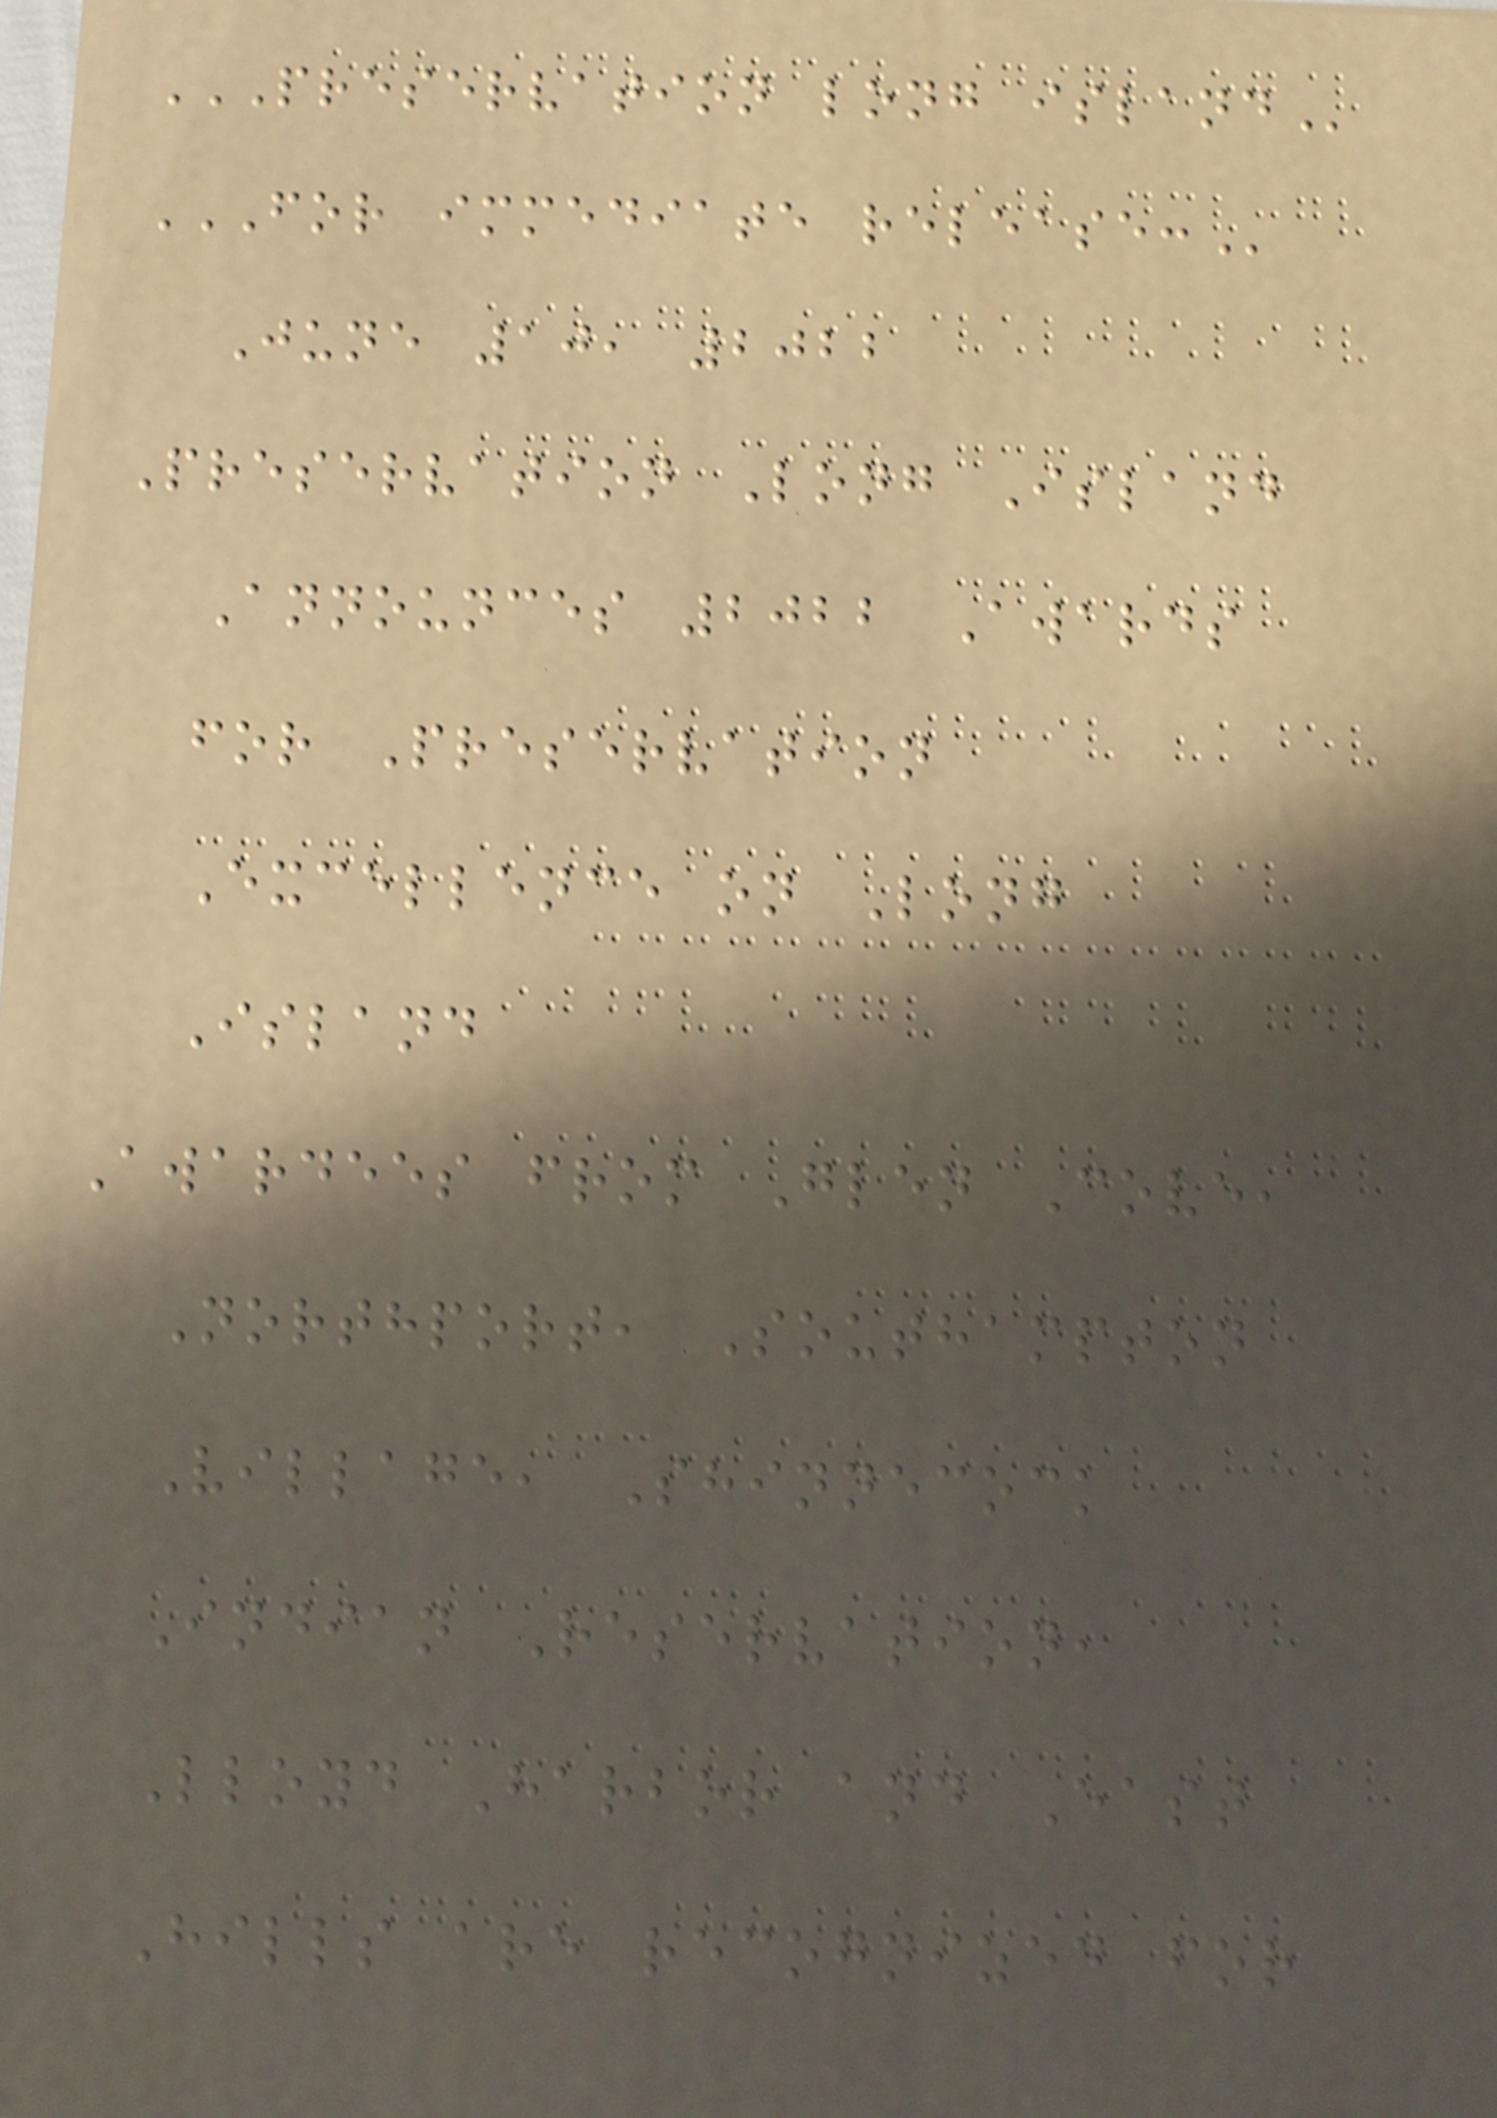PRESERVATION LONG ISLAND
FOR IMMEDIATE RELEASE:
June 10, 2022
Preservation Long Island
Announces 2022 Awards
for Preservation
Excellence on Long
Island
Awardees from Glen Cove,
Northport, Southampton
Village, Shinnecock
Indian Reservation,
Lloyd Harbor and East
Hills are recognized for
